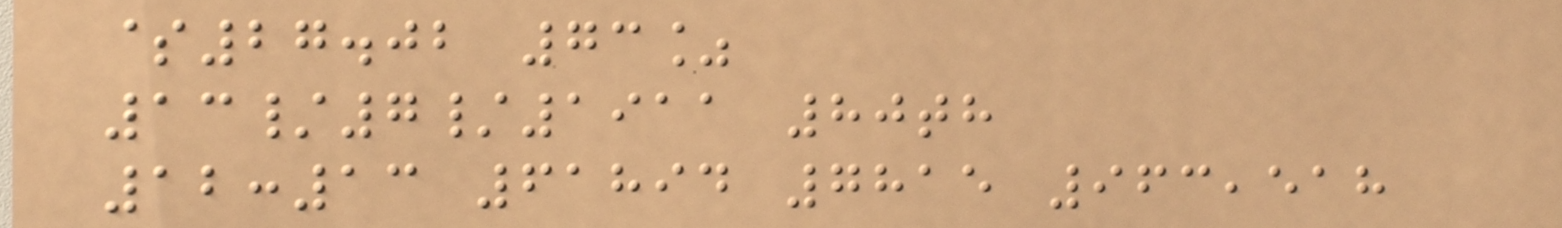$27.02 73%
13/7/1911 80th
12:13 61894 7815 963,518
